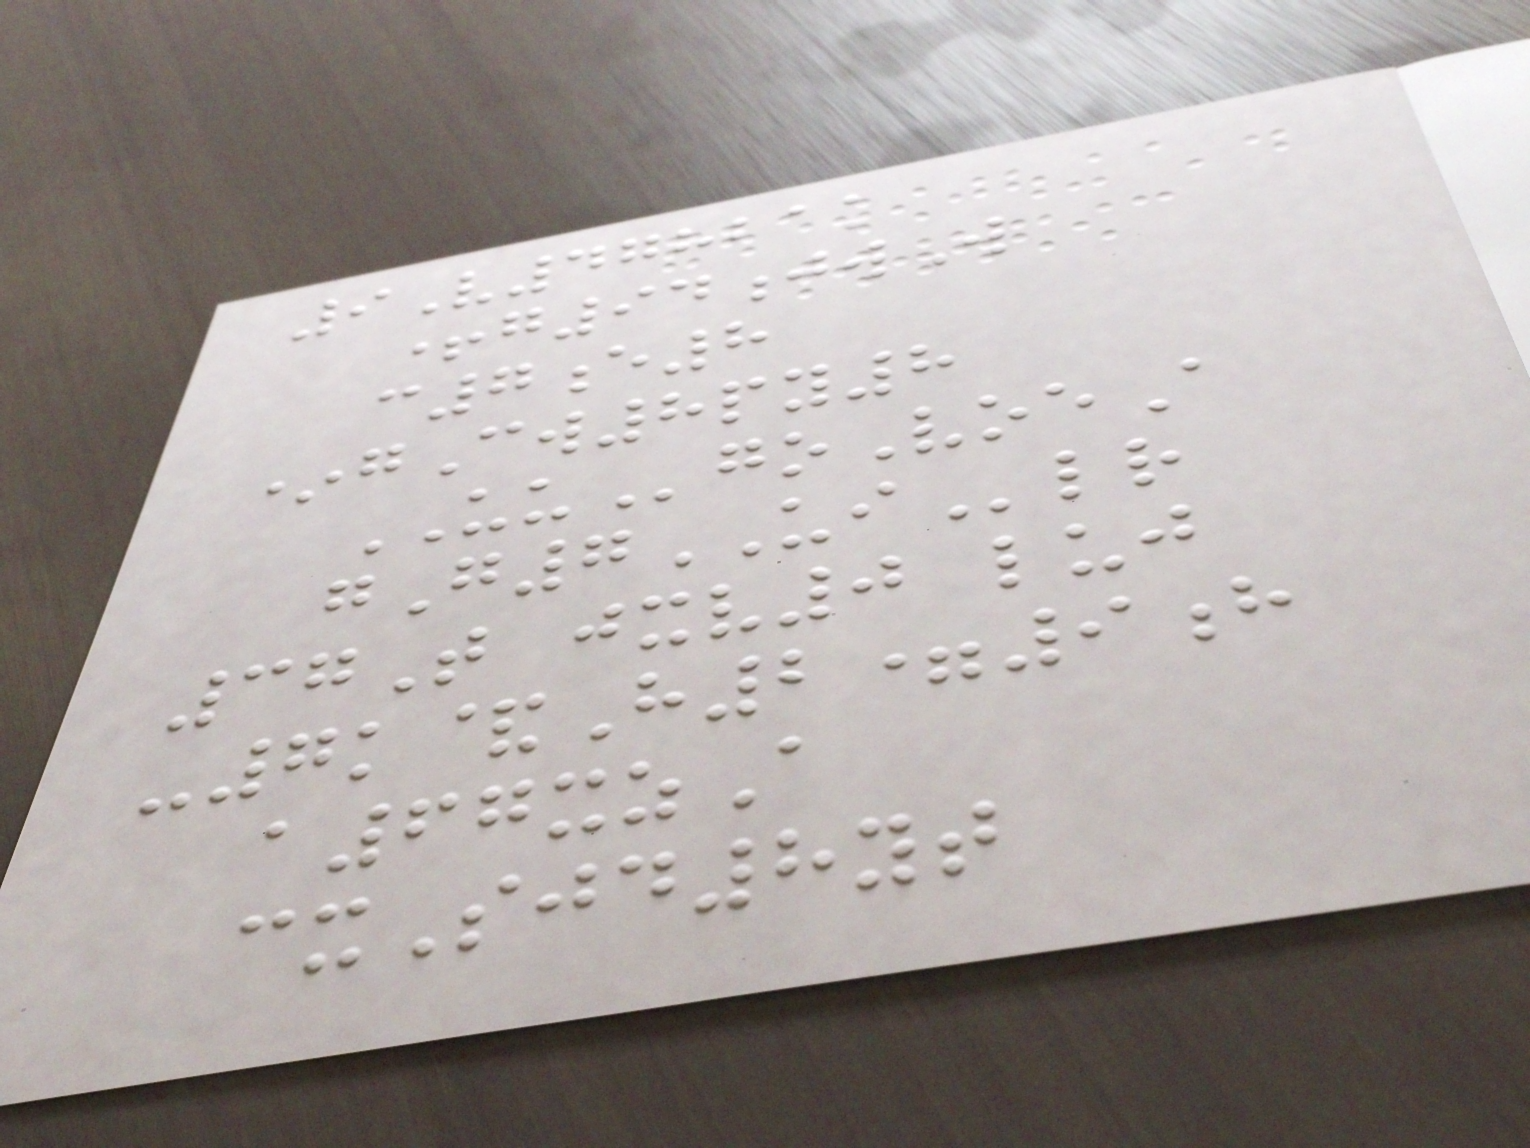9V47821k
+g94jwW
c7e8
*gCw8py8
UUgoVoeA
gG7UIlr
37T jxv0 luj
-7k&H2=9h
a67xzA
cxSjd8yt
